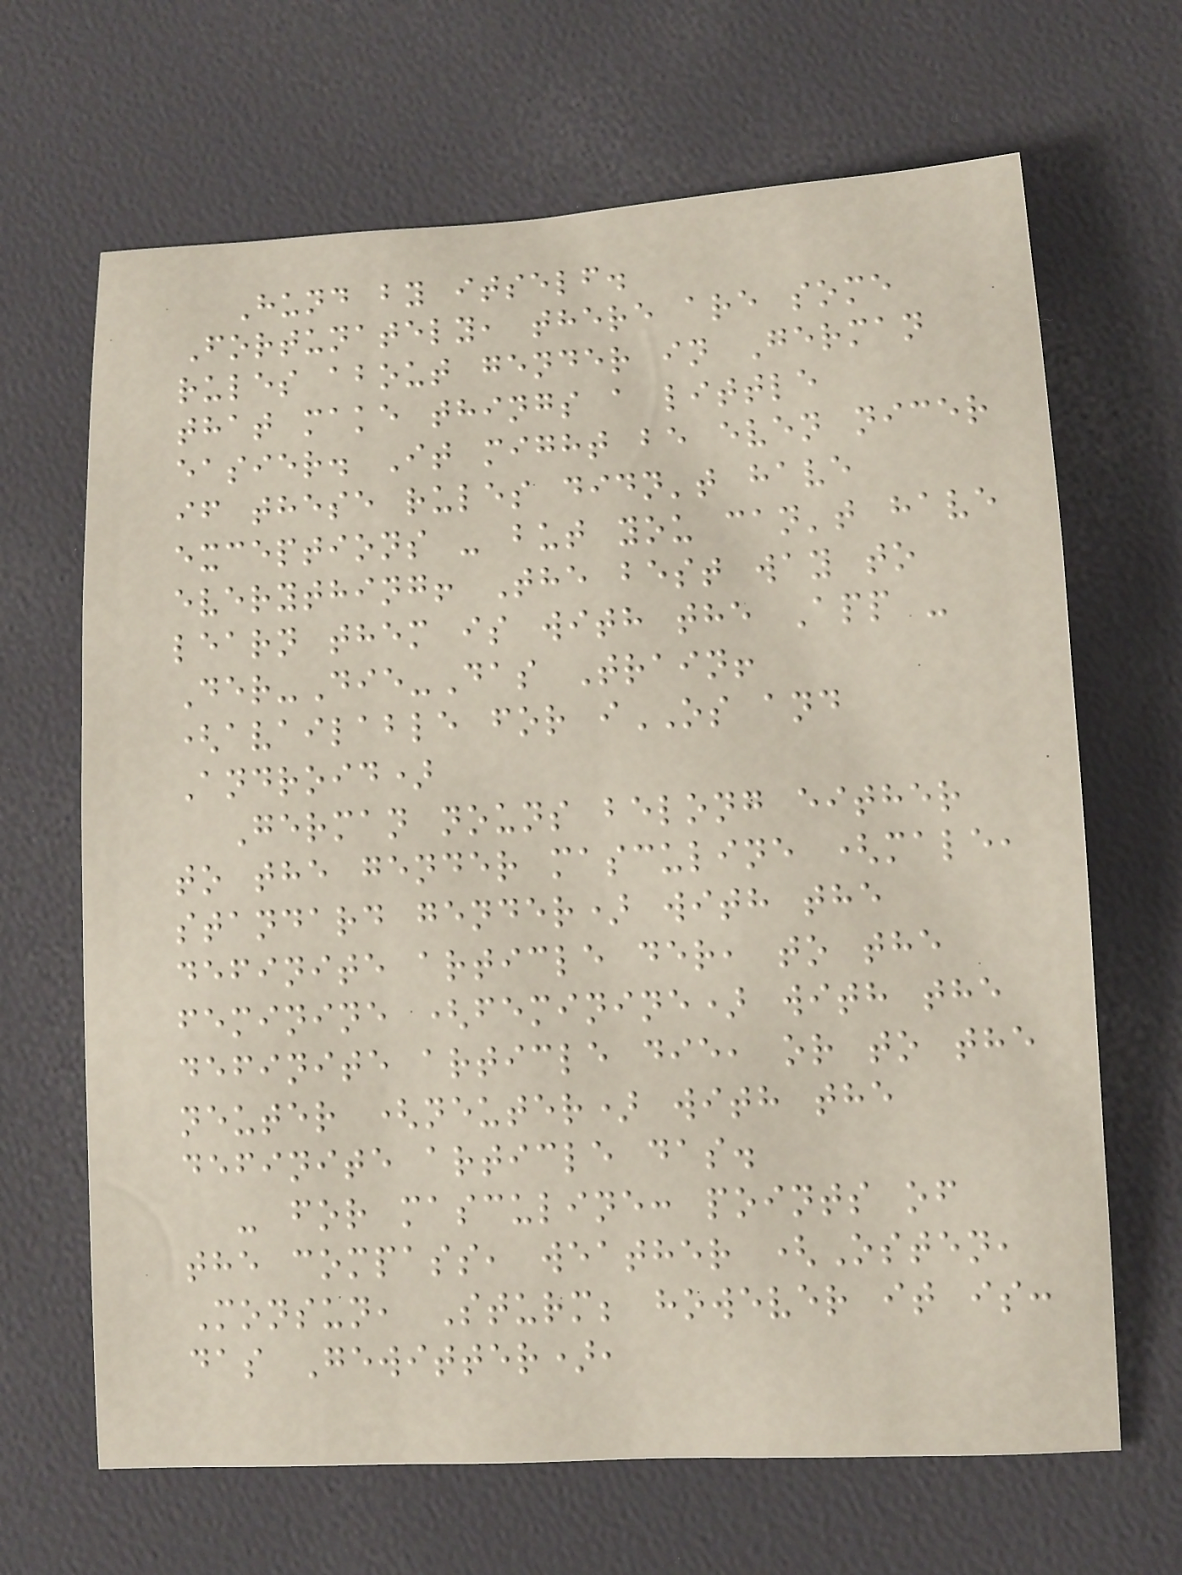Hund by itself.
Fortunately, there are some
rules about gender in German
that make things a little
easier. It might be even nicer
if these rules didn't have
exceptions - but you can't have
everything! The best way to
learn them is with the App -
Der-Die-Das Train!
(available for iOS and
Android)
German nouns belong either
to the gender masculine (male,
standard gender) with the
definite article der, to the
feminine (feminine) with the
definite article die, or to the
neuter (neuter) with the
definite article das.
- for masculine: points of
the compass, weather (Osten,
Monsun, Sturm; however it is:
das Gewitter),
